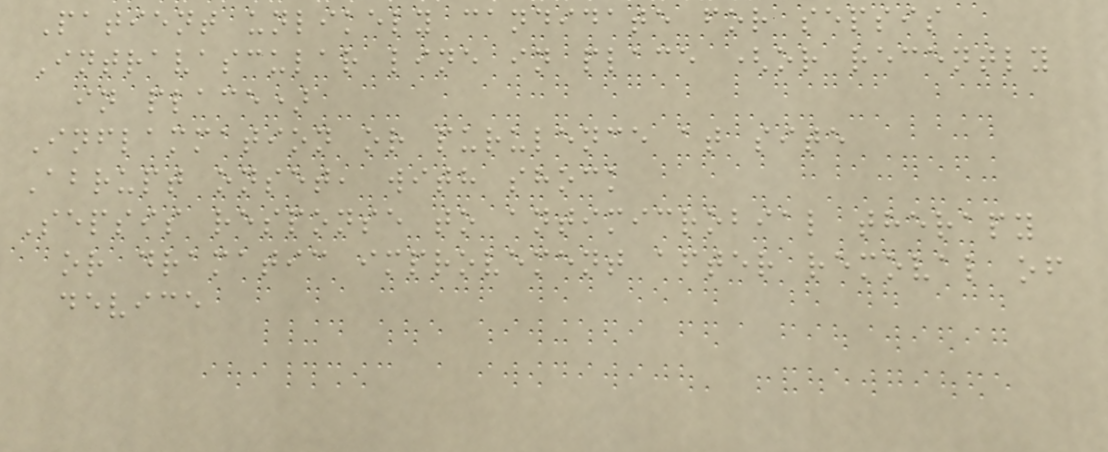Patient unlikely candidate for sepsis
Intravascular line in place (or recently
in place)
Inflammation or purulence at site
Abrupt onset, with shock
Sepsis response to antimicrobial therapy
or dramatic improvement after removal of
device
